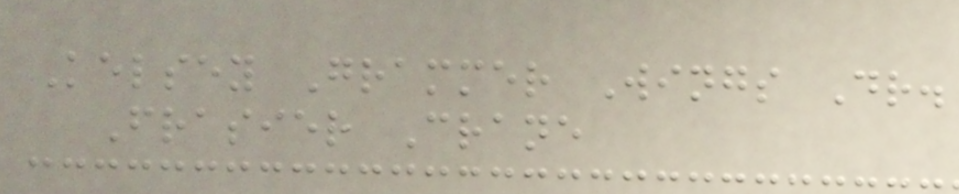Kelsey Grammer Wings Dr.
Frasier Crane
